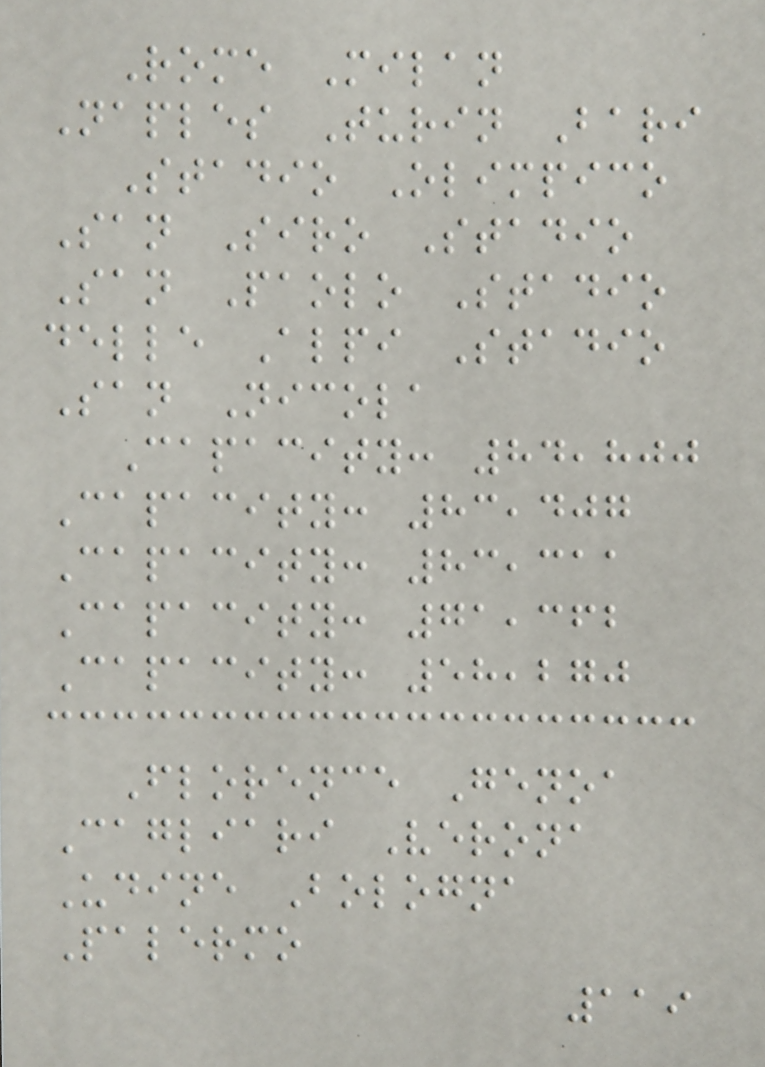Rome Milan
Naples Turin Bari
Stadio Olimpico
San Siro Stadio
San Paolo Stadio
delle Alpi Stadio
San Nicola
Capacity: 84,800
Capacity: 83,407
Capacity: 83,311
Capacity: 71,362
Capacity: 58,270
Florence Genoa
Cagliari Verona
Udine Bologna
Palermo
119
